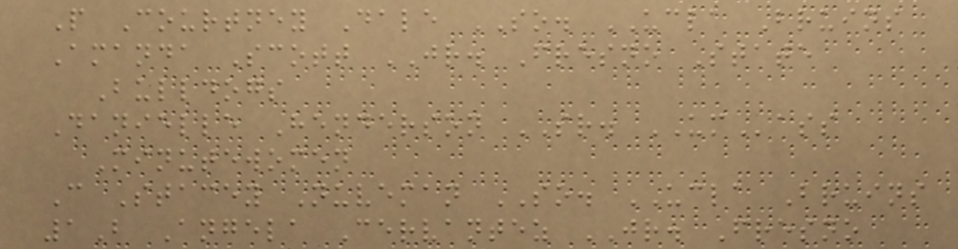P Courtney Dale SO. UCLA Bruins
Amanda Scott JR. Fresno State
Bulldogs
Danielle Henderson SR. UMass
Minutewomen
C Stacey Nuveman SO. UCLA Bruins
1B Angela Cervantez JR. Fresno
